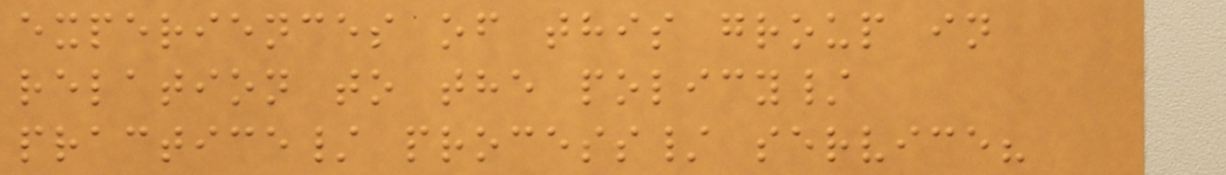experiences of this group in
relation to the policy/
practice/ process/ service?
